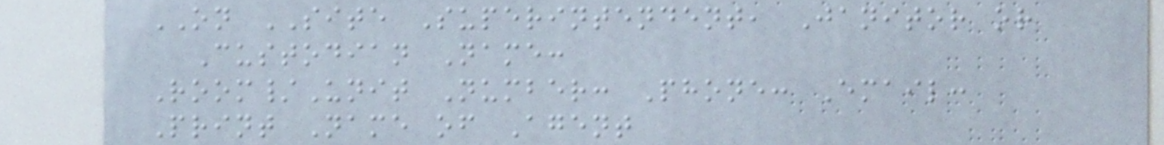ON SITE Superintendent, Janitor or
Custodian Name:
Room/Unit Number: Phone: Email:
Print Name of Agent
